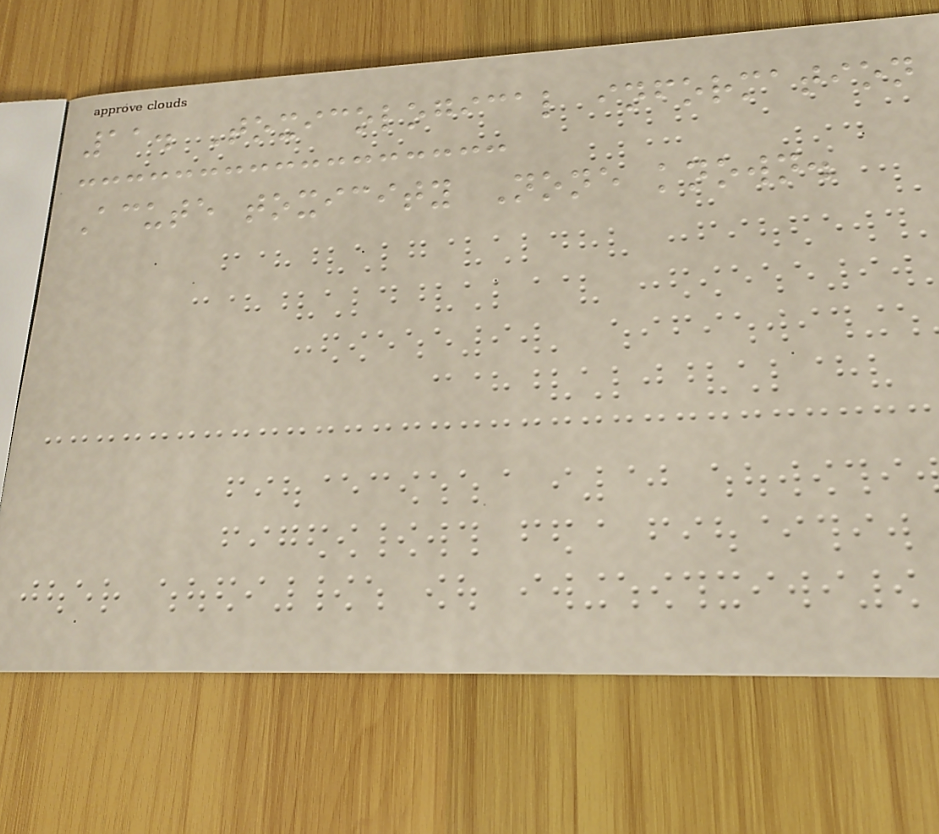11. Toxicological information
Acute toxicity None known.
